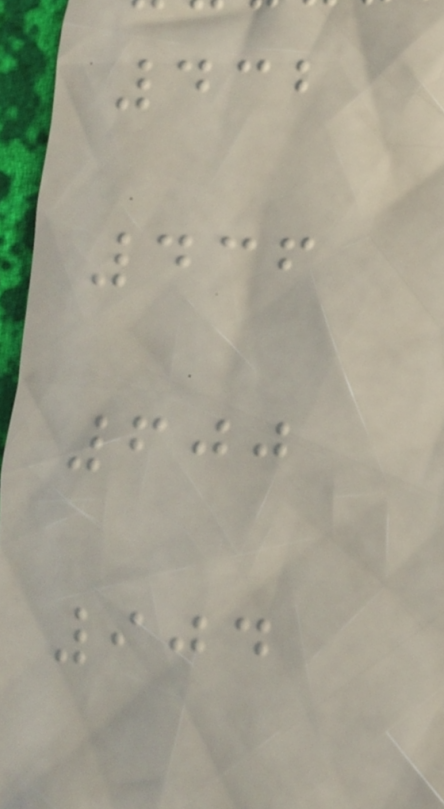432
436
600
904
